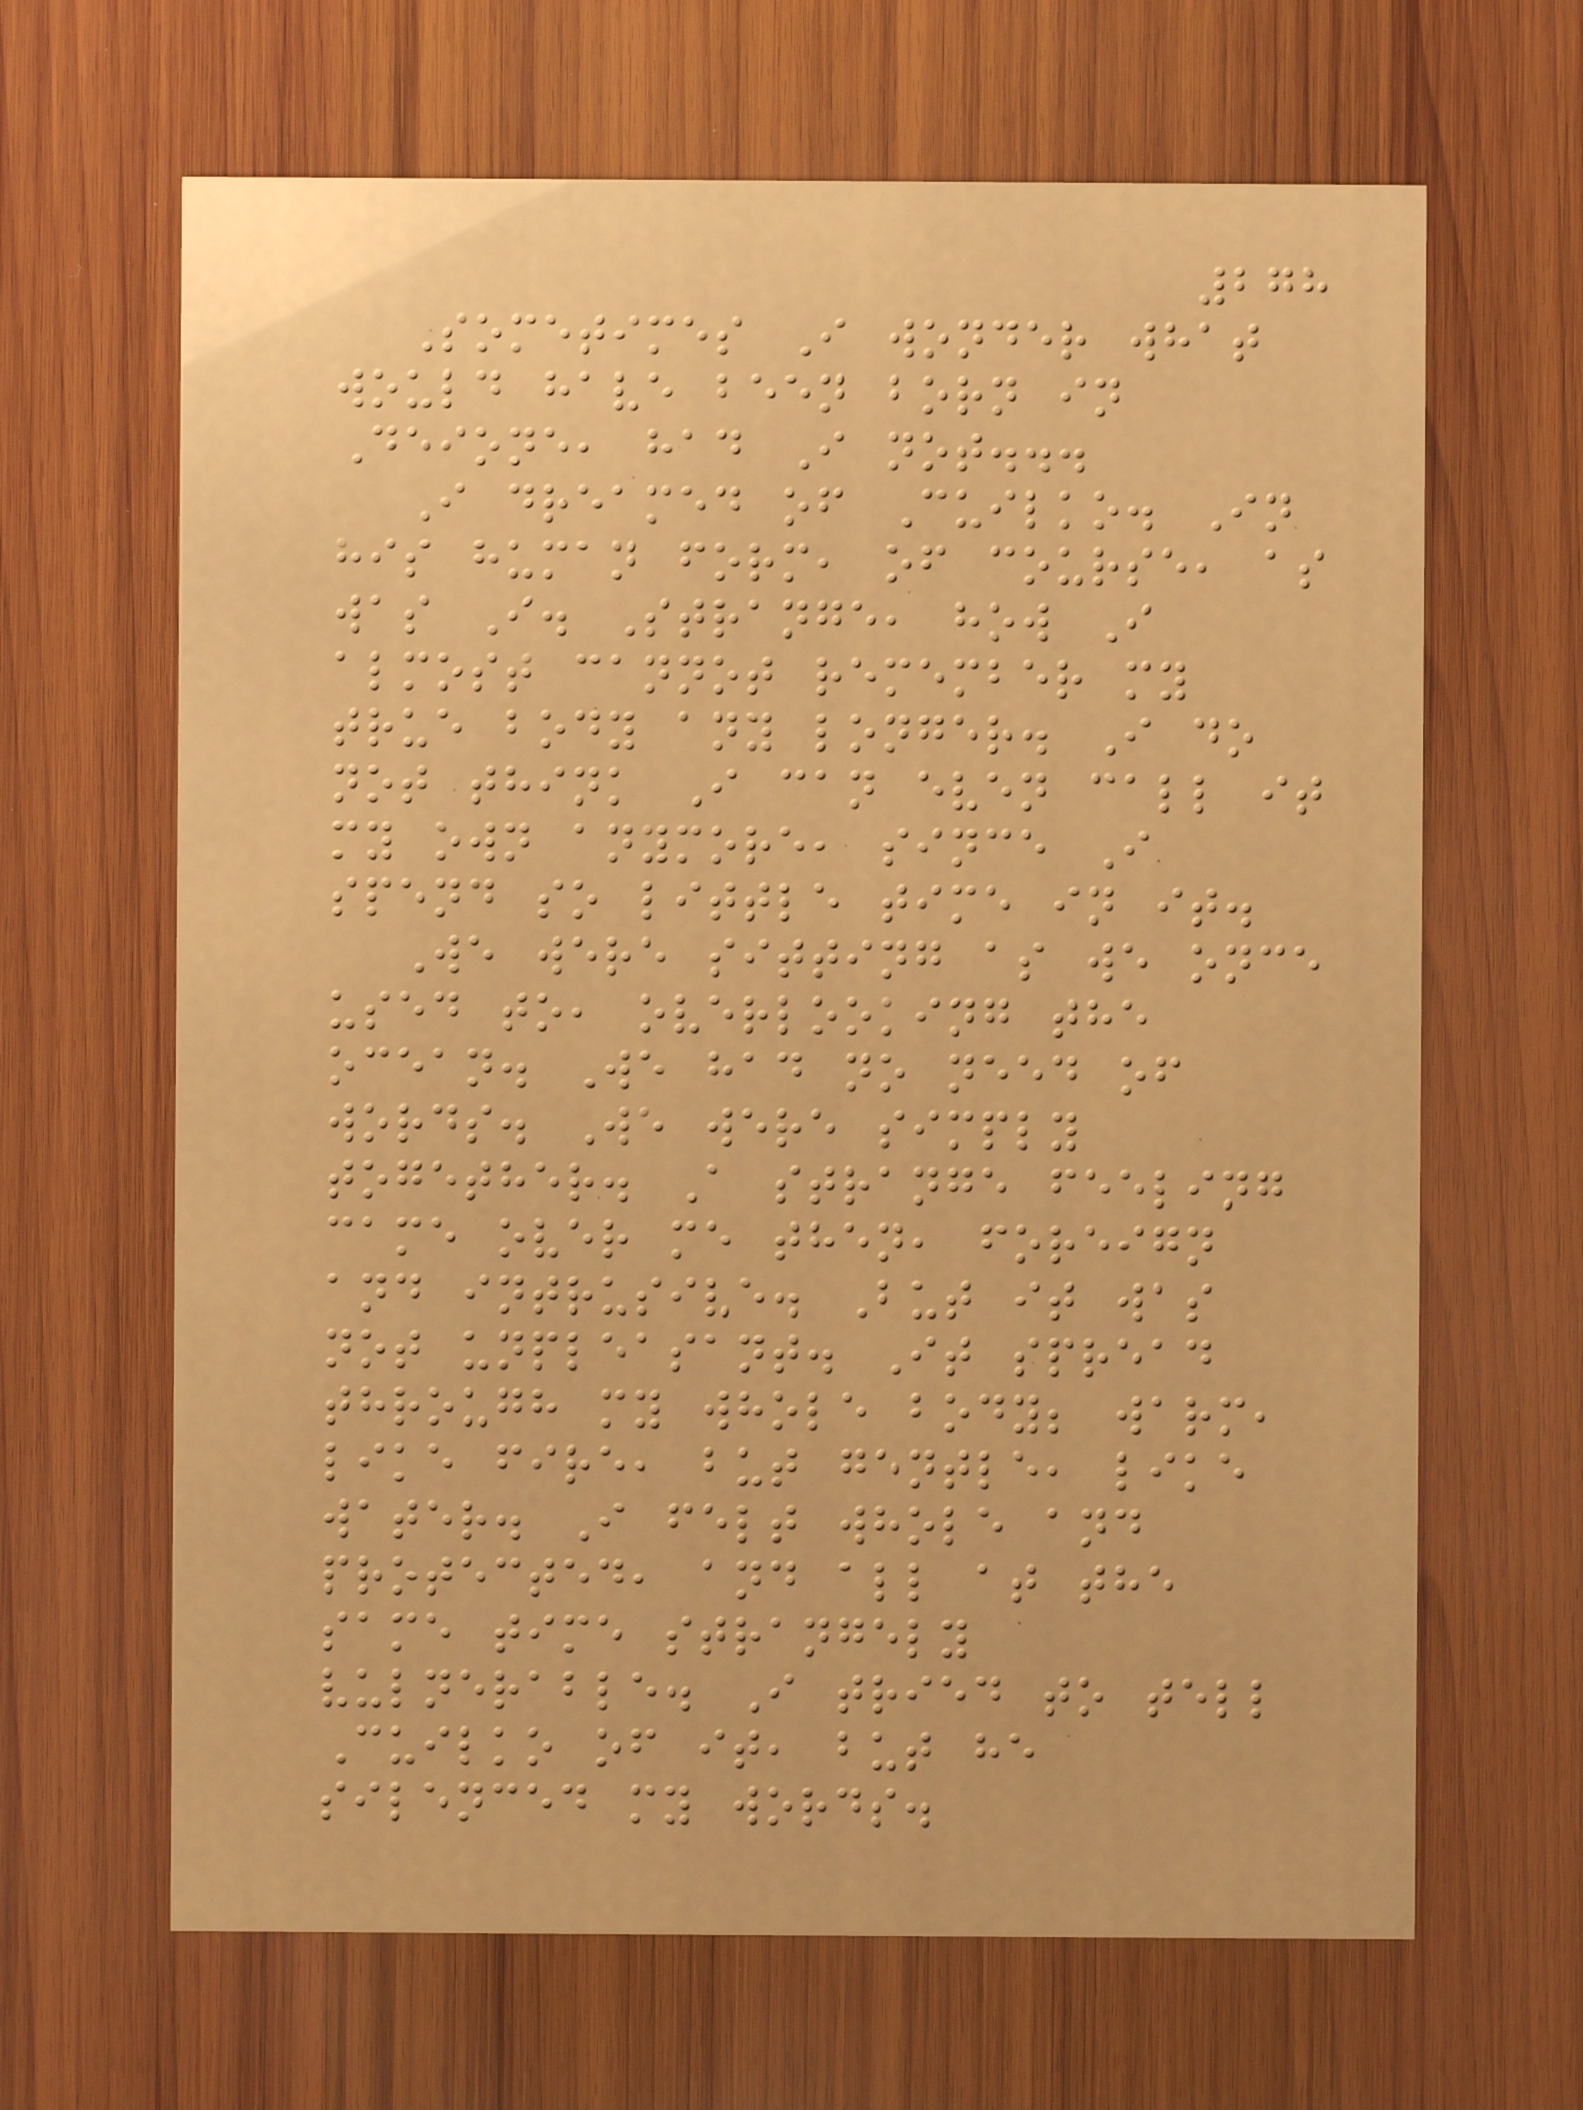278
Sometimes I wonder what
would have been born in
Deione, had I not...
I dreamed of Cuilko. In
his human form, of course, as
was I. Strange, how I
almost cannot remember my
true body any longer. I do
not think I can even call it
my own anymore, since I
spend so little time in it.
We were sitting as we once
used to, overlooking the
ocean. We had no need of
words. We were simply
together. A strange feeling
came over me then, foreign
and intrusive. But it was
not unpleasant. It spread
through my whole body; warm,
like fire, but gentle, like
water. I felt whole and
protected, and all at the
same time strangely
vulnerable. I tried to tell
Cuilko of it, but he
silenced my words.
